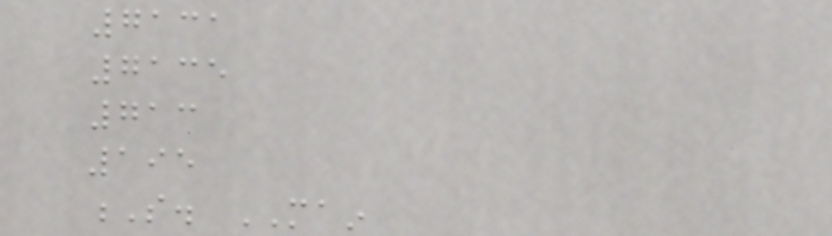7131
7135
713
195
S. MAIN
